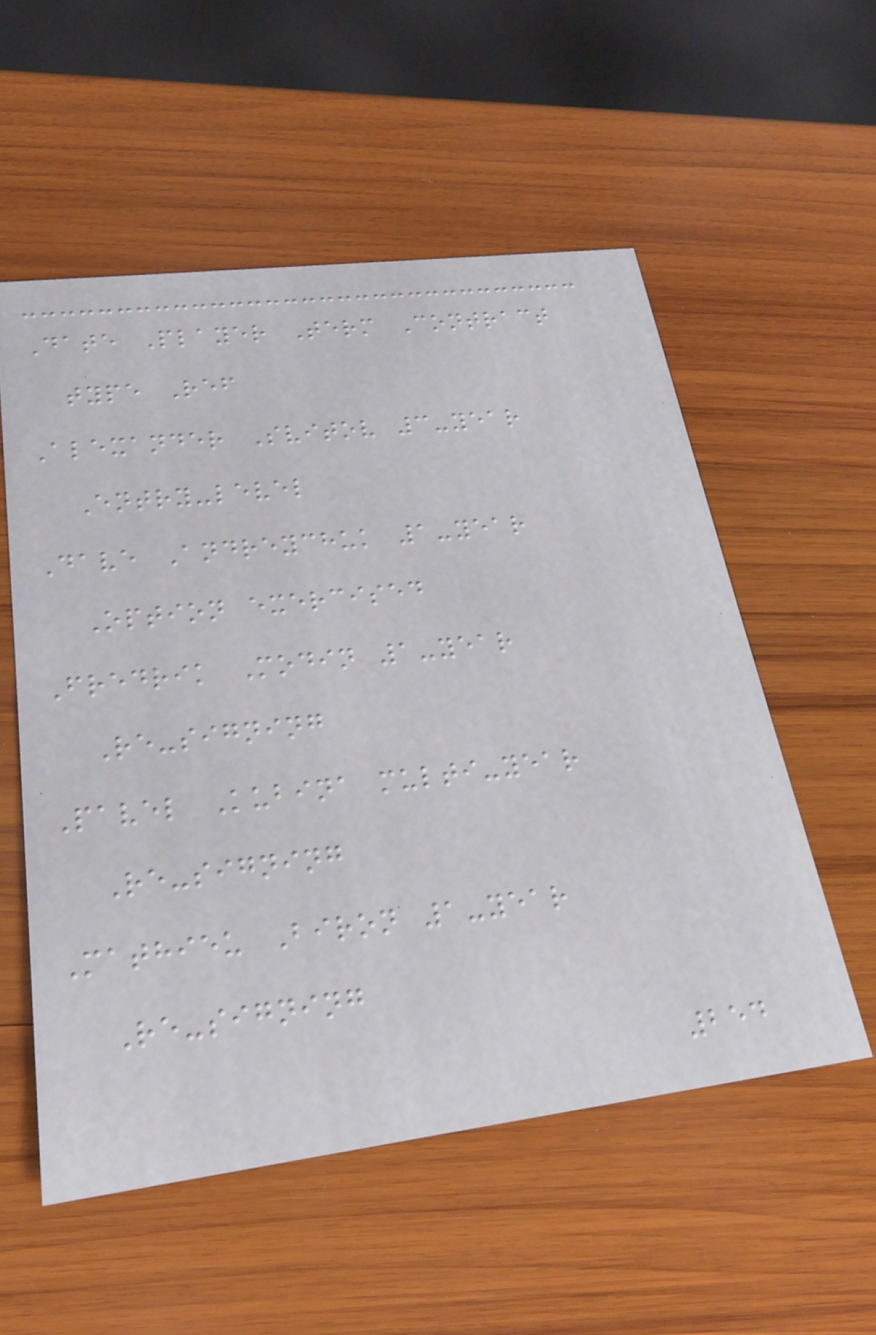Date Player Term Contract
type Ref
Alexander Svitov 3-year
Entry-level
Dave Andreychuk 1-year
Option exercised
Fredrik Modin 1-year
Re-signing
Pavel Kubina multi-year
Re-signing
Mathieu Biron 1-year
Re-signing
254
